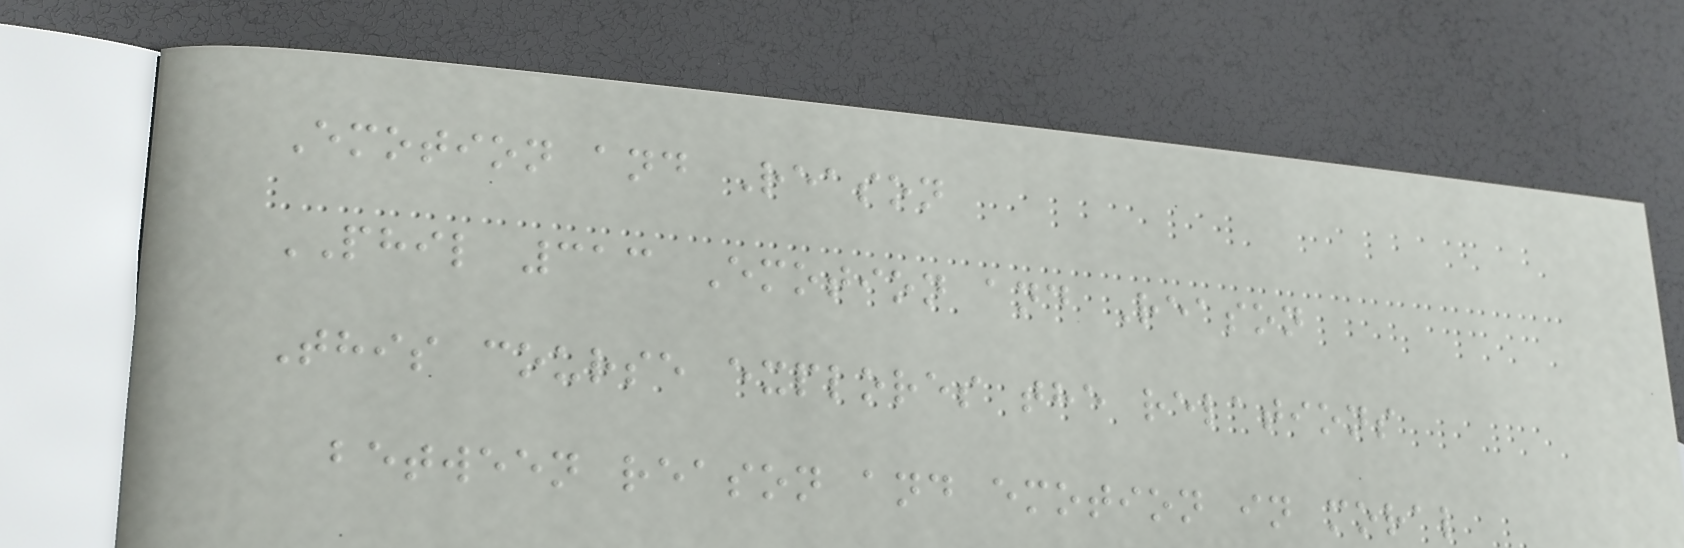Emotion and Reason
PHIL 313 Emotion and Reason
This course explores the relations
between reason and emotion in moral
